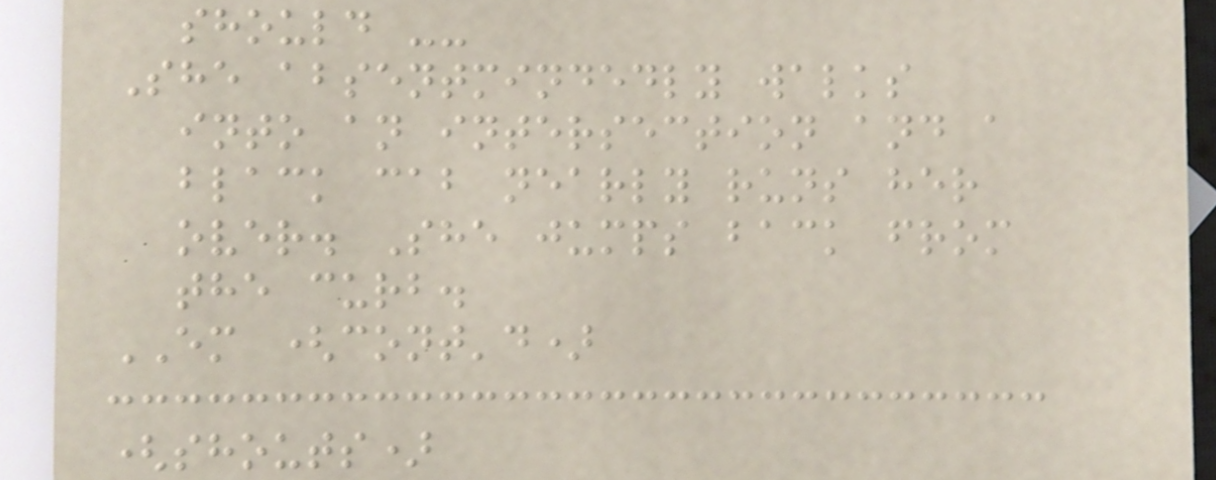should --
She absentmindedly walks
into an intersection and a
black cab nearly runs her
over. She jumps back from
the curb.
EM (cont'd)
(shouts)
